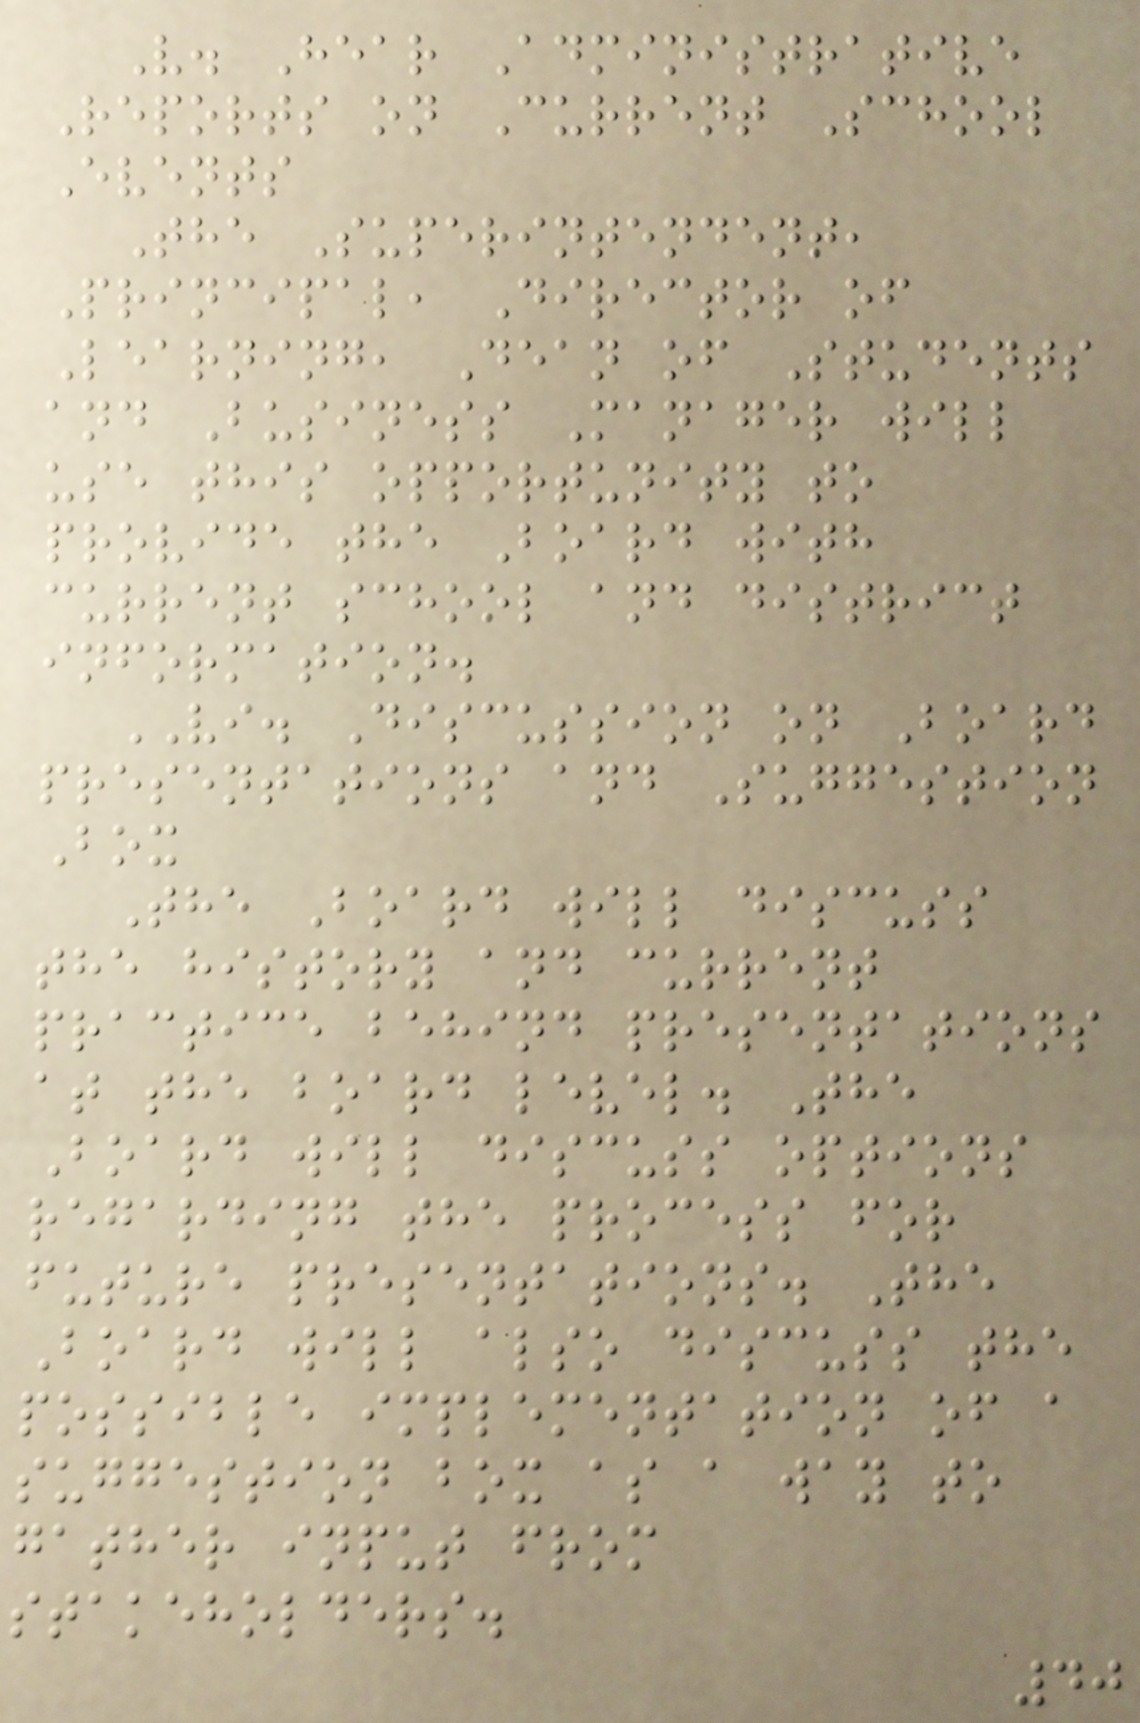V. Hear Administrative
Reports on Current School
Events
The Superintendent,
Principal, Director of
Learning, Dean of Students
and Business Manager will
use this opportunity to
provide the Board with
current school and district
information.
VI. Discussion on Board
presentations and Suggestion
Box
The Board will discuss
the history and current
practice behind presentations
at the board level. The
Board will discuss options
regarding the process for
future presentations. The
Board will also discuss the
possible implementation of a
suggestion box as a way to
gather input from
stakeholders.
40
